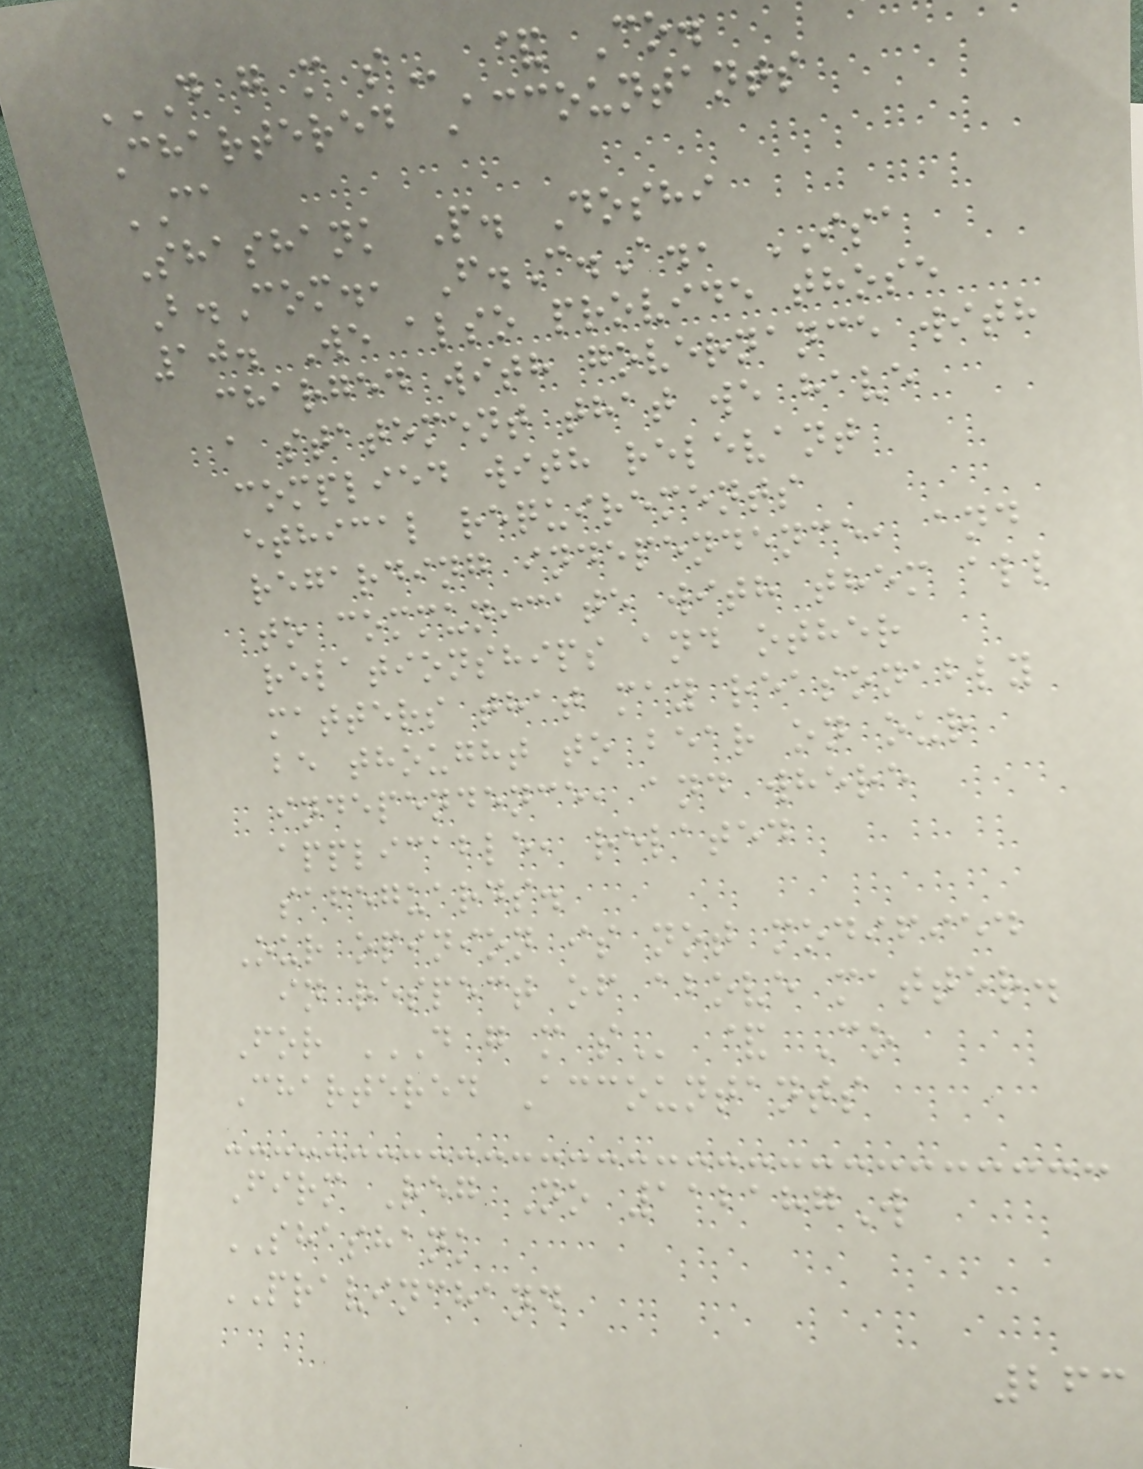D G M S & Co.
Chartered Accountants
CA
Shashank P. Doshi
B.Com., F.C.A., ISA
10. We also provide those
charged with governance with
a statement that we have
complied with relevant
ethical requirements
regarding independence, and
to communicate with them all
relationships and other
matters that may reasonably
be thought to bear on our
independence, and where
applicable, related
safeguards.
Our opinion is not modified
in respect of above matter.
For D G M S & Co
Chartered Accountants
Firm Reg No 112187W
SHASHANK
PRAVINCHAND
263
